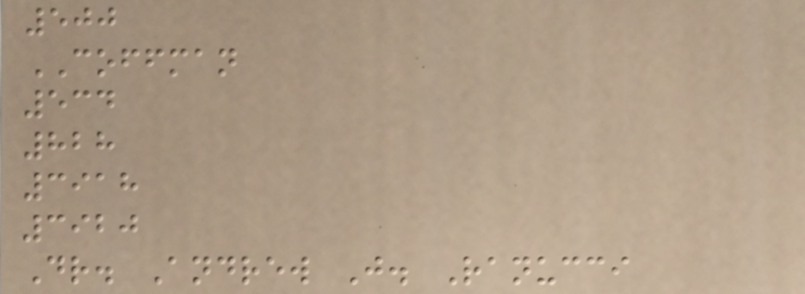500
COFFMAN
534
828
3918
3920
Dr. Andrew J. Ranucci
